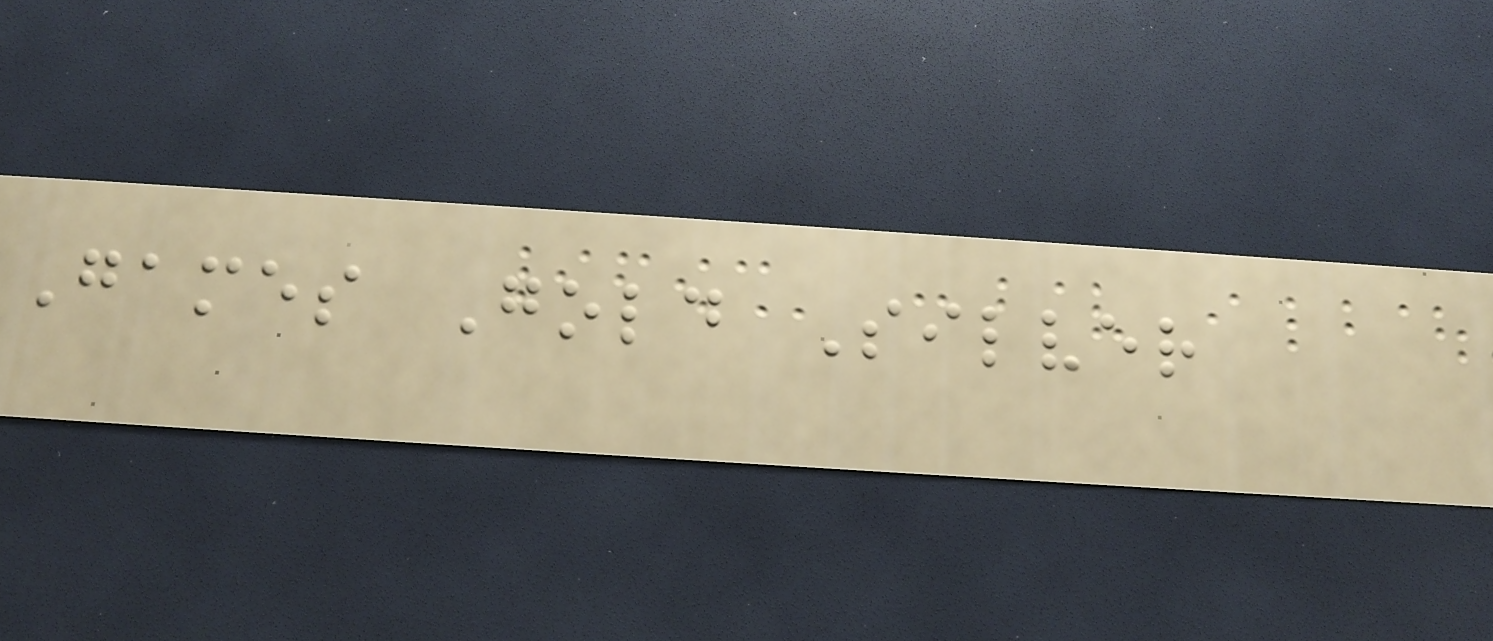Games Gold Silver
